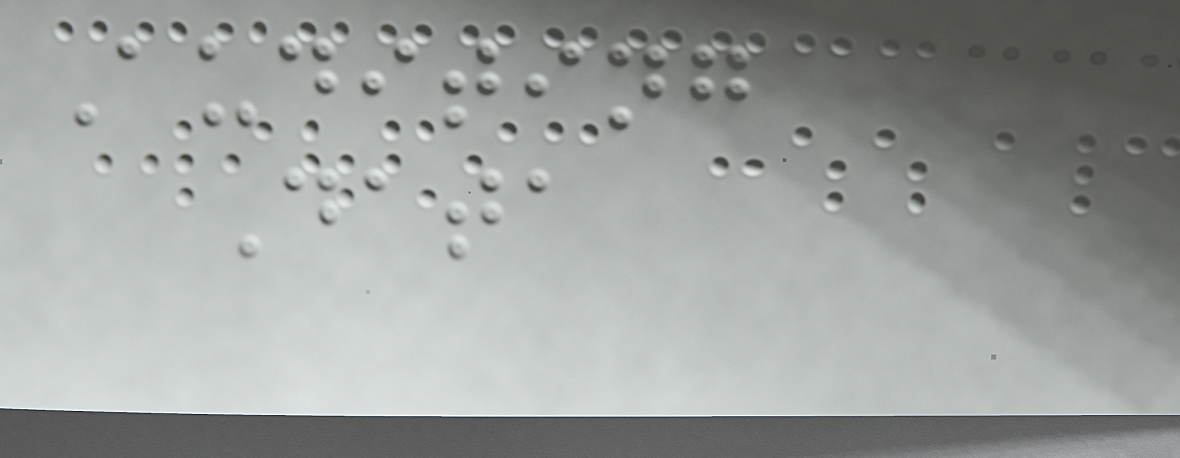Auditing
Data
